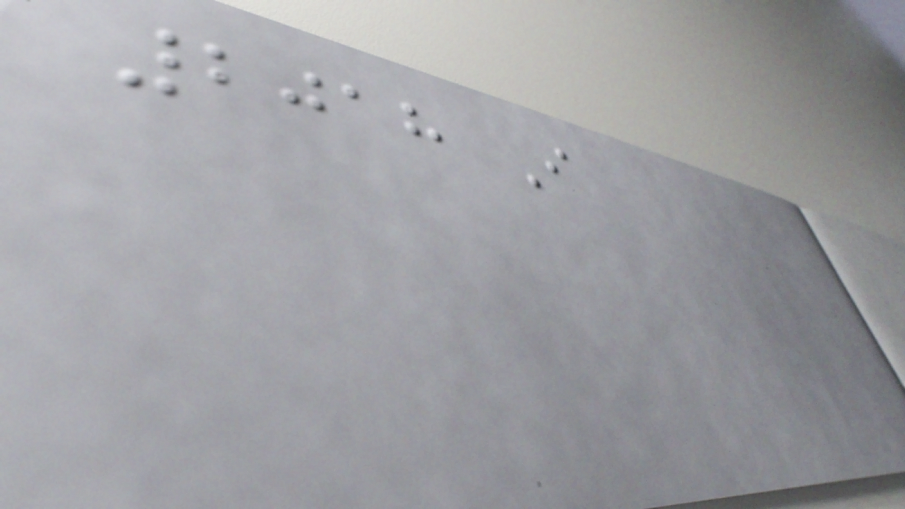2018 I
